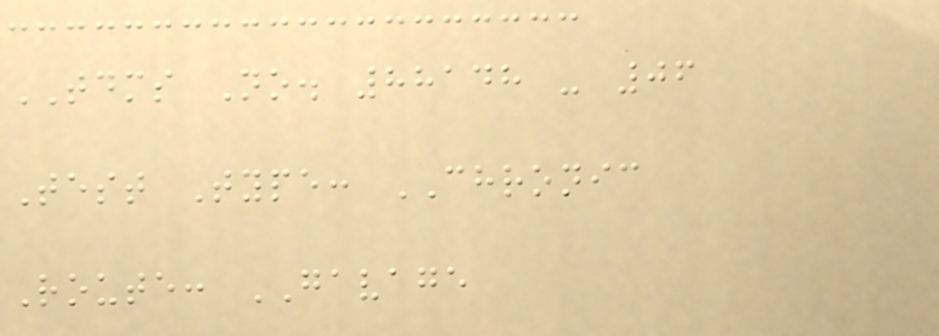TDMS No. 88148 - 06
Test Type: CHRONIC
Route: GAVAGE
